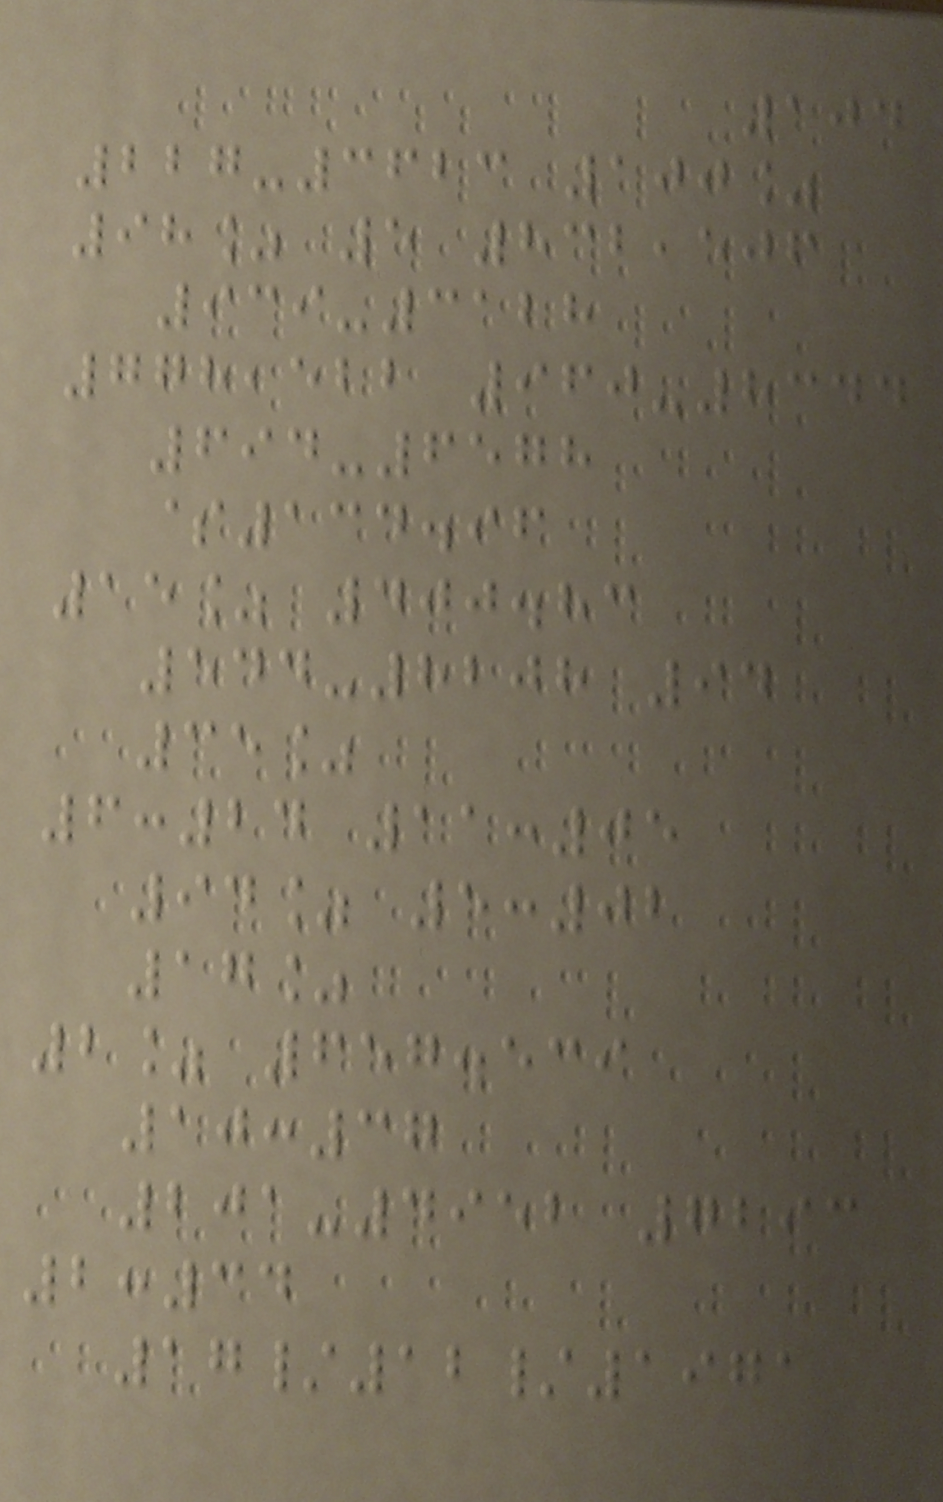104
227-3623 100%
98% 5 832,506
939-3128
778,522 960-8344
694-6578
$134.96
15% 400.83
544-8208 94
35%
6:24 11:05
94% 5:02
17%
2% 657.539
10:37
201-4952 7293
2:34
17/12/1971
